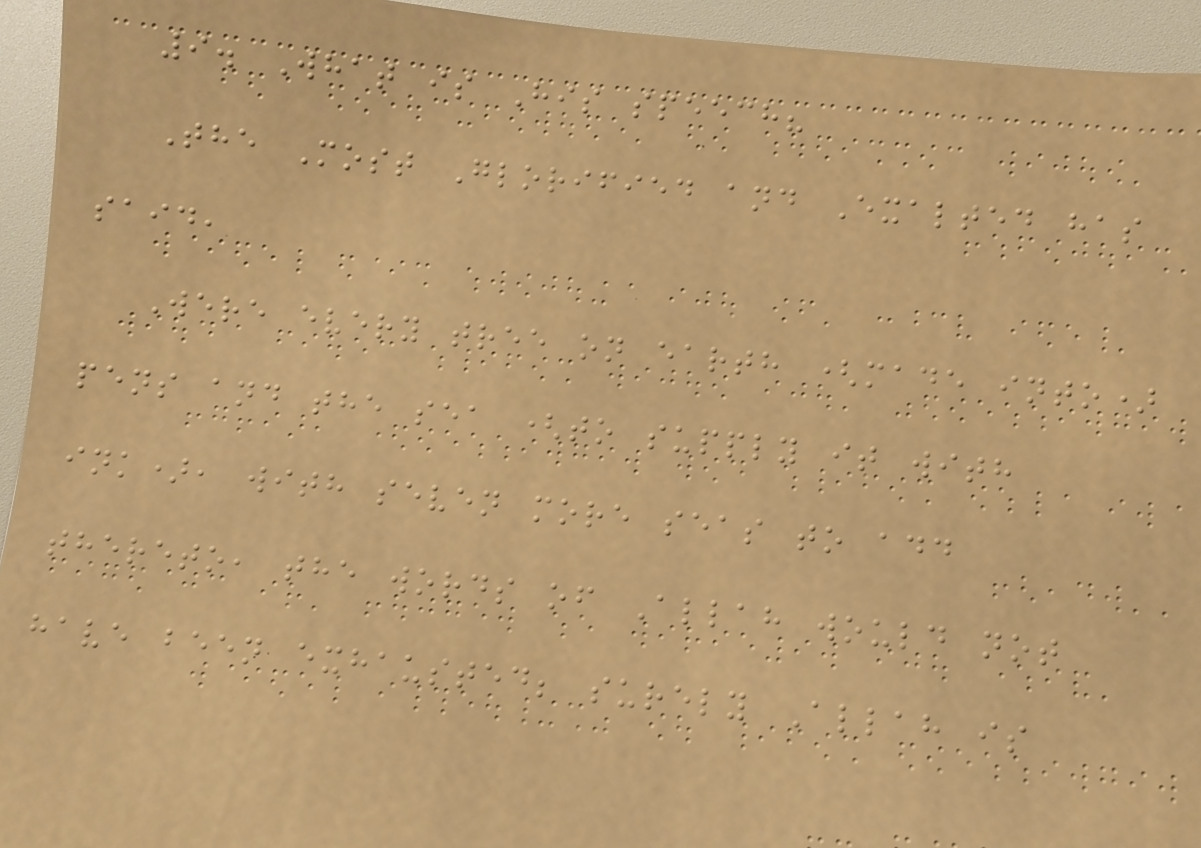9. What is His speech?
The Most Glorified and Exalted has
said,
Were every tree on earth (made into)
pens and the sea (to supply it with
ink), with seven more seas to add
thereto, the words of Allah would not
have been exhausted; surely Allah is
